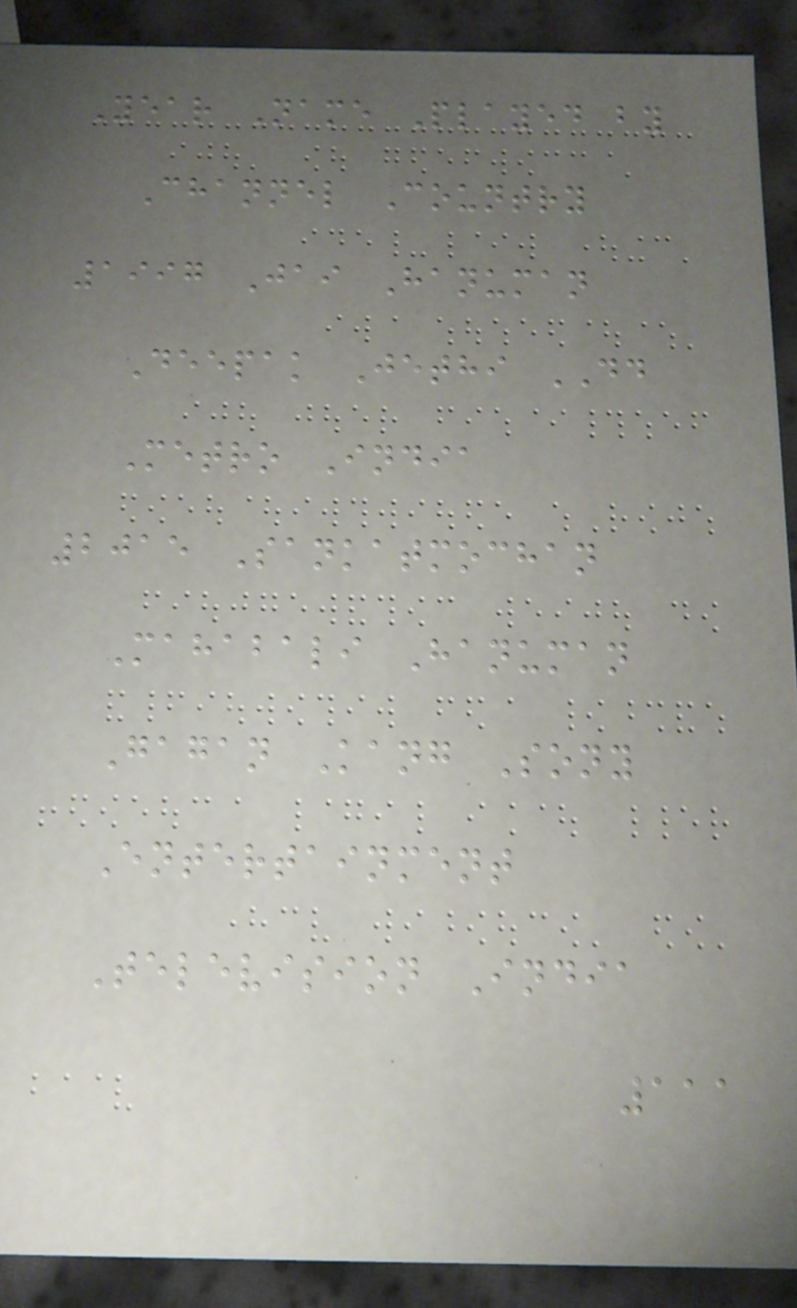Year Name Played by
Channel Country
1997 Jai Hanuman
Deepak Jethi DD
Metro India
2015 Sankatmochan
Mahabali Hanuman
Gagan Kang Sony
Entertainment
Television India
111
